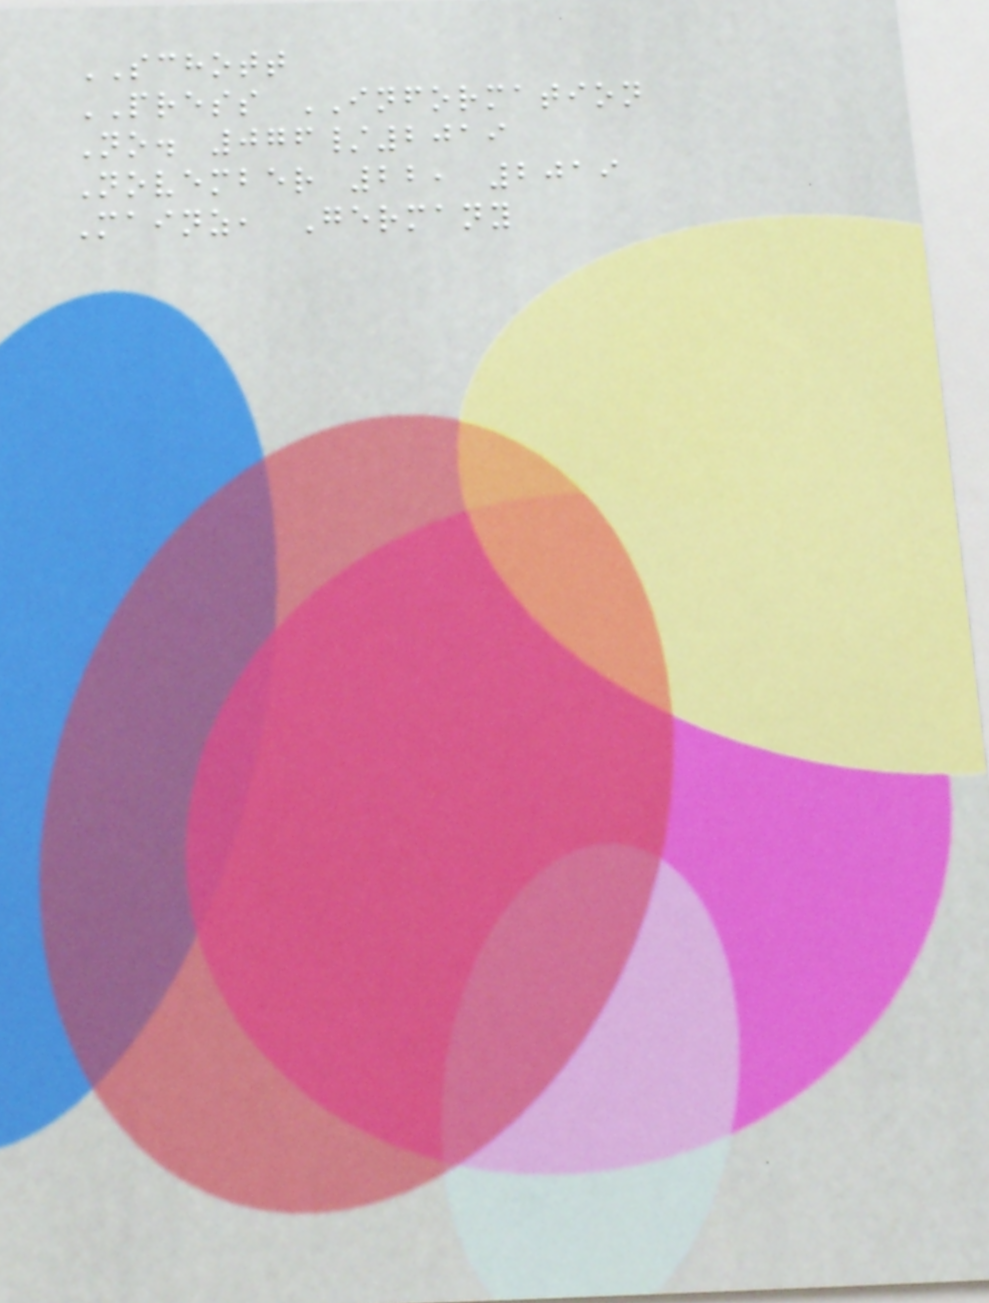SCHOTT
PRESS INFORMATION
No. 076/2019
November 22, 2019
Mainz, Germany
